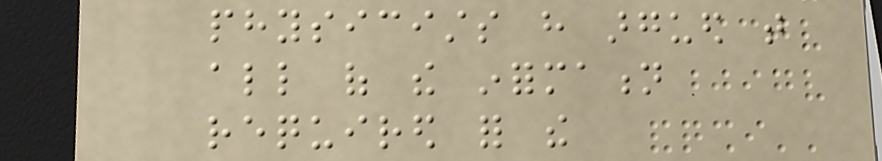physicists have argued that
all of the information
required for the
